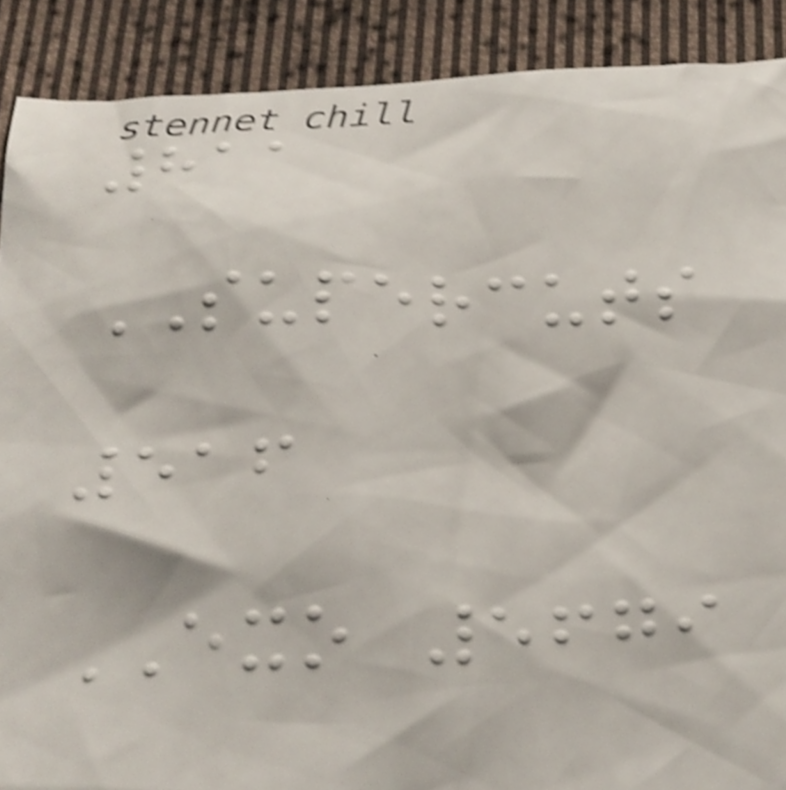811
SUPERCUTS
516
EXO 5679
